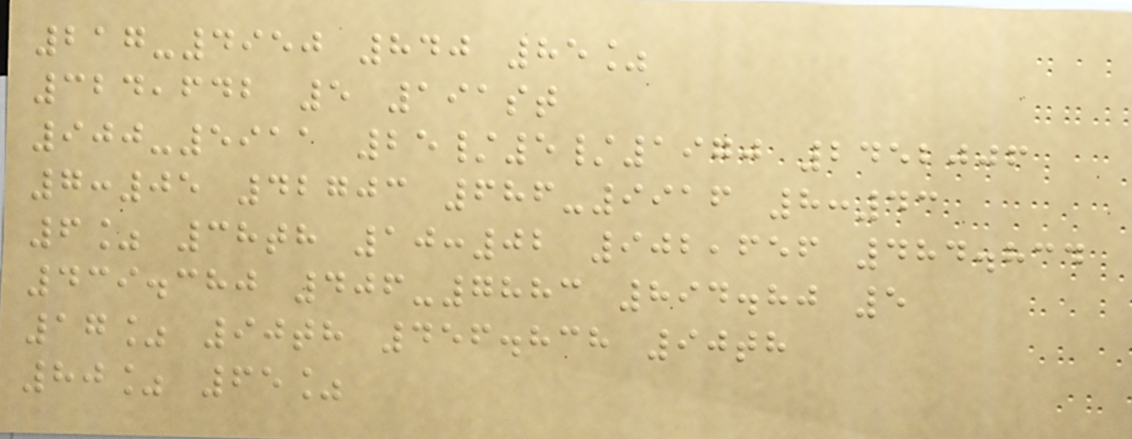217-4950 840 85%
324,642 5 191st
900-5911 25/5/1970 2452006
7:05 42703 686-9916 8:43
6% 38th 10:02 902,656 484.834
439.380 406-7883 894.80 5
17% 90th 456.838 90th
80% 65%
